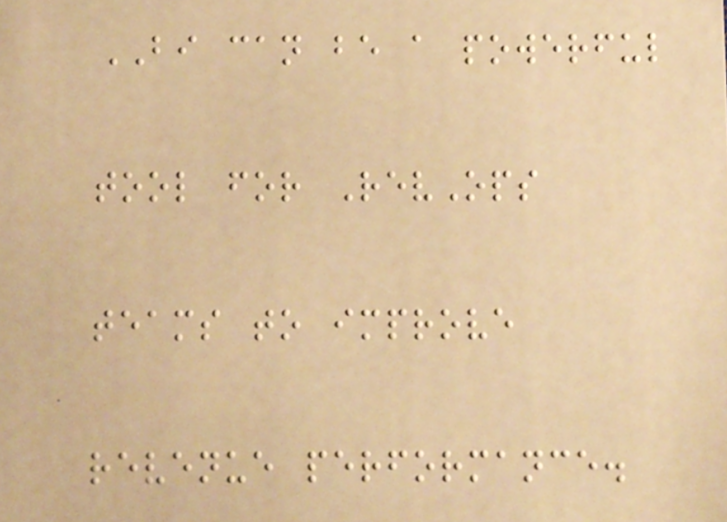BI can be a powerful
tool for RevOps
teams to improve
revenue performance.
